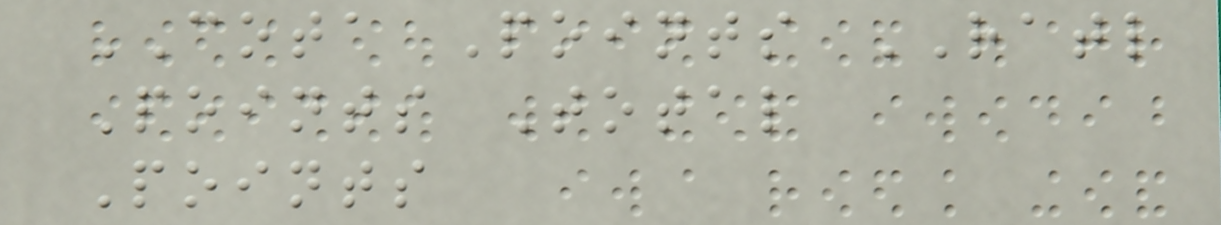COTA Points RATL
Points Total
Points
